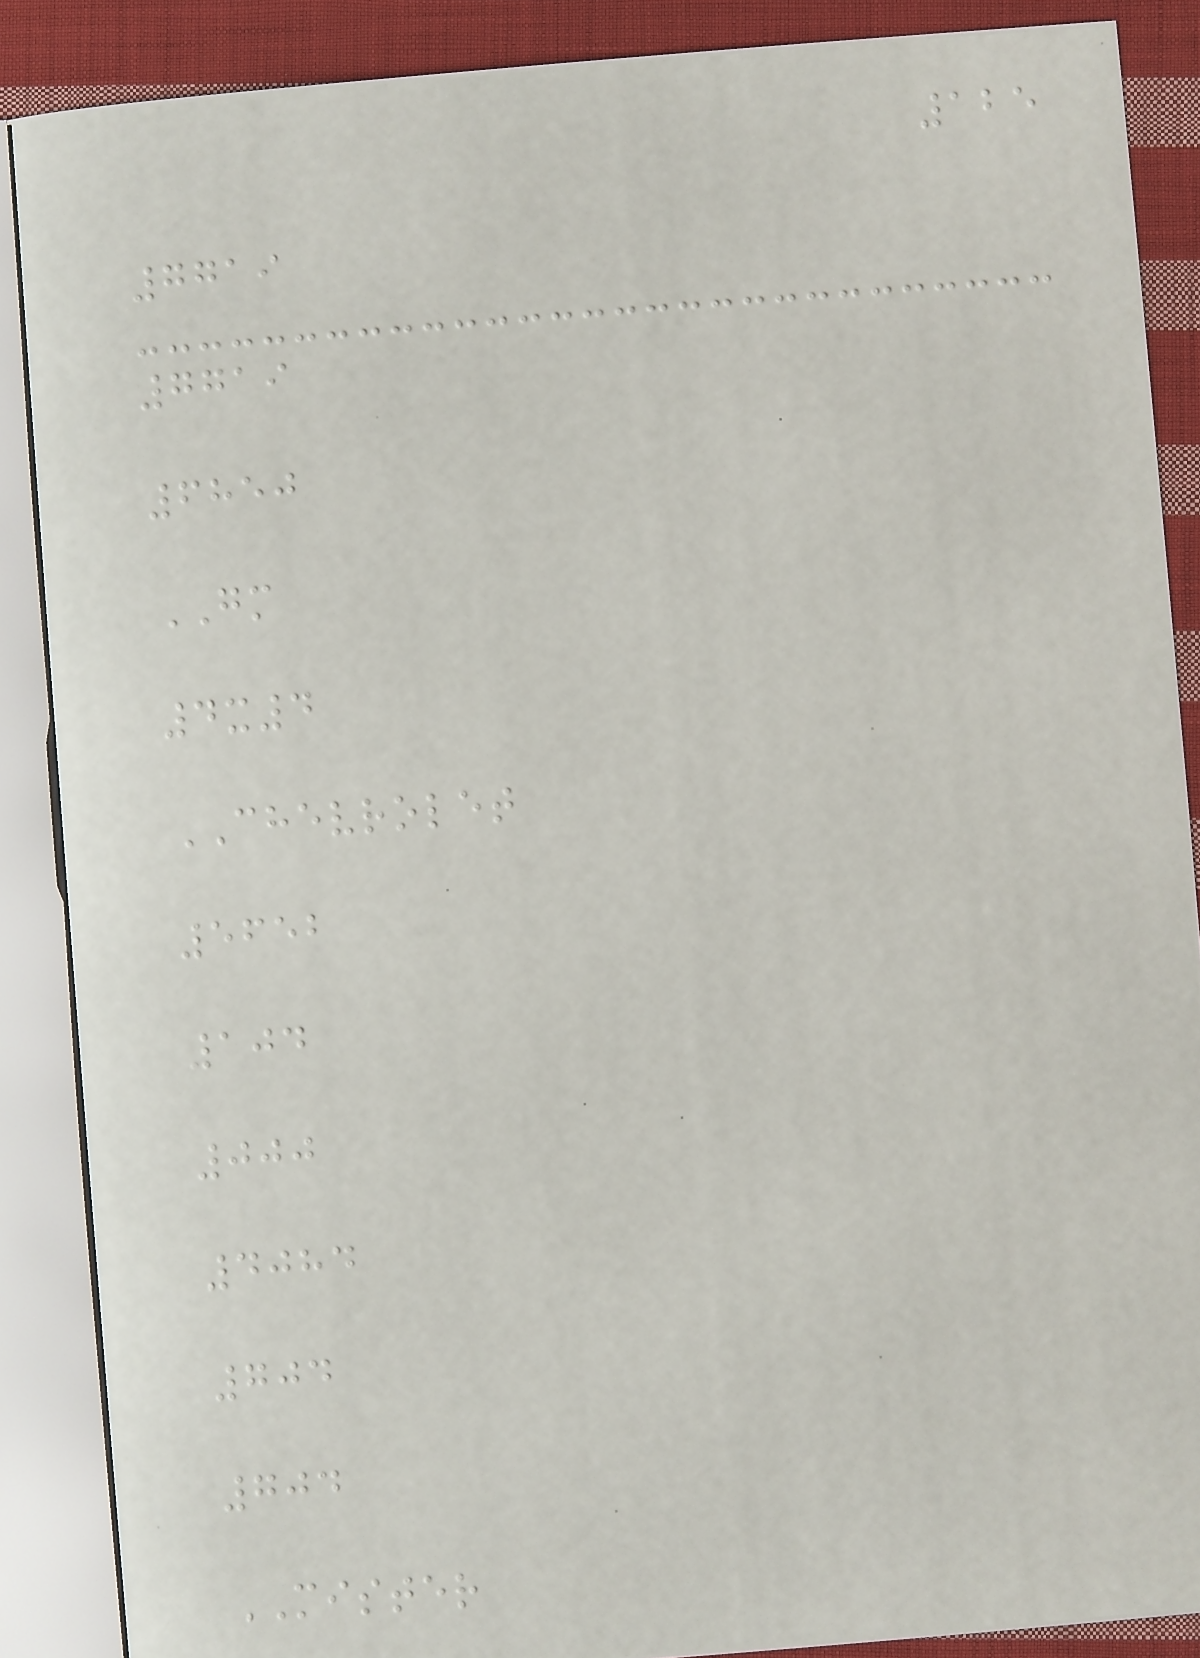125
7719
7719
6850
GM
4x4
CHEVROLET
5652
104
000
4084
704
704
MISTER
